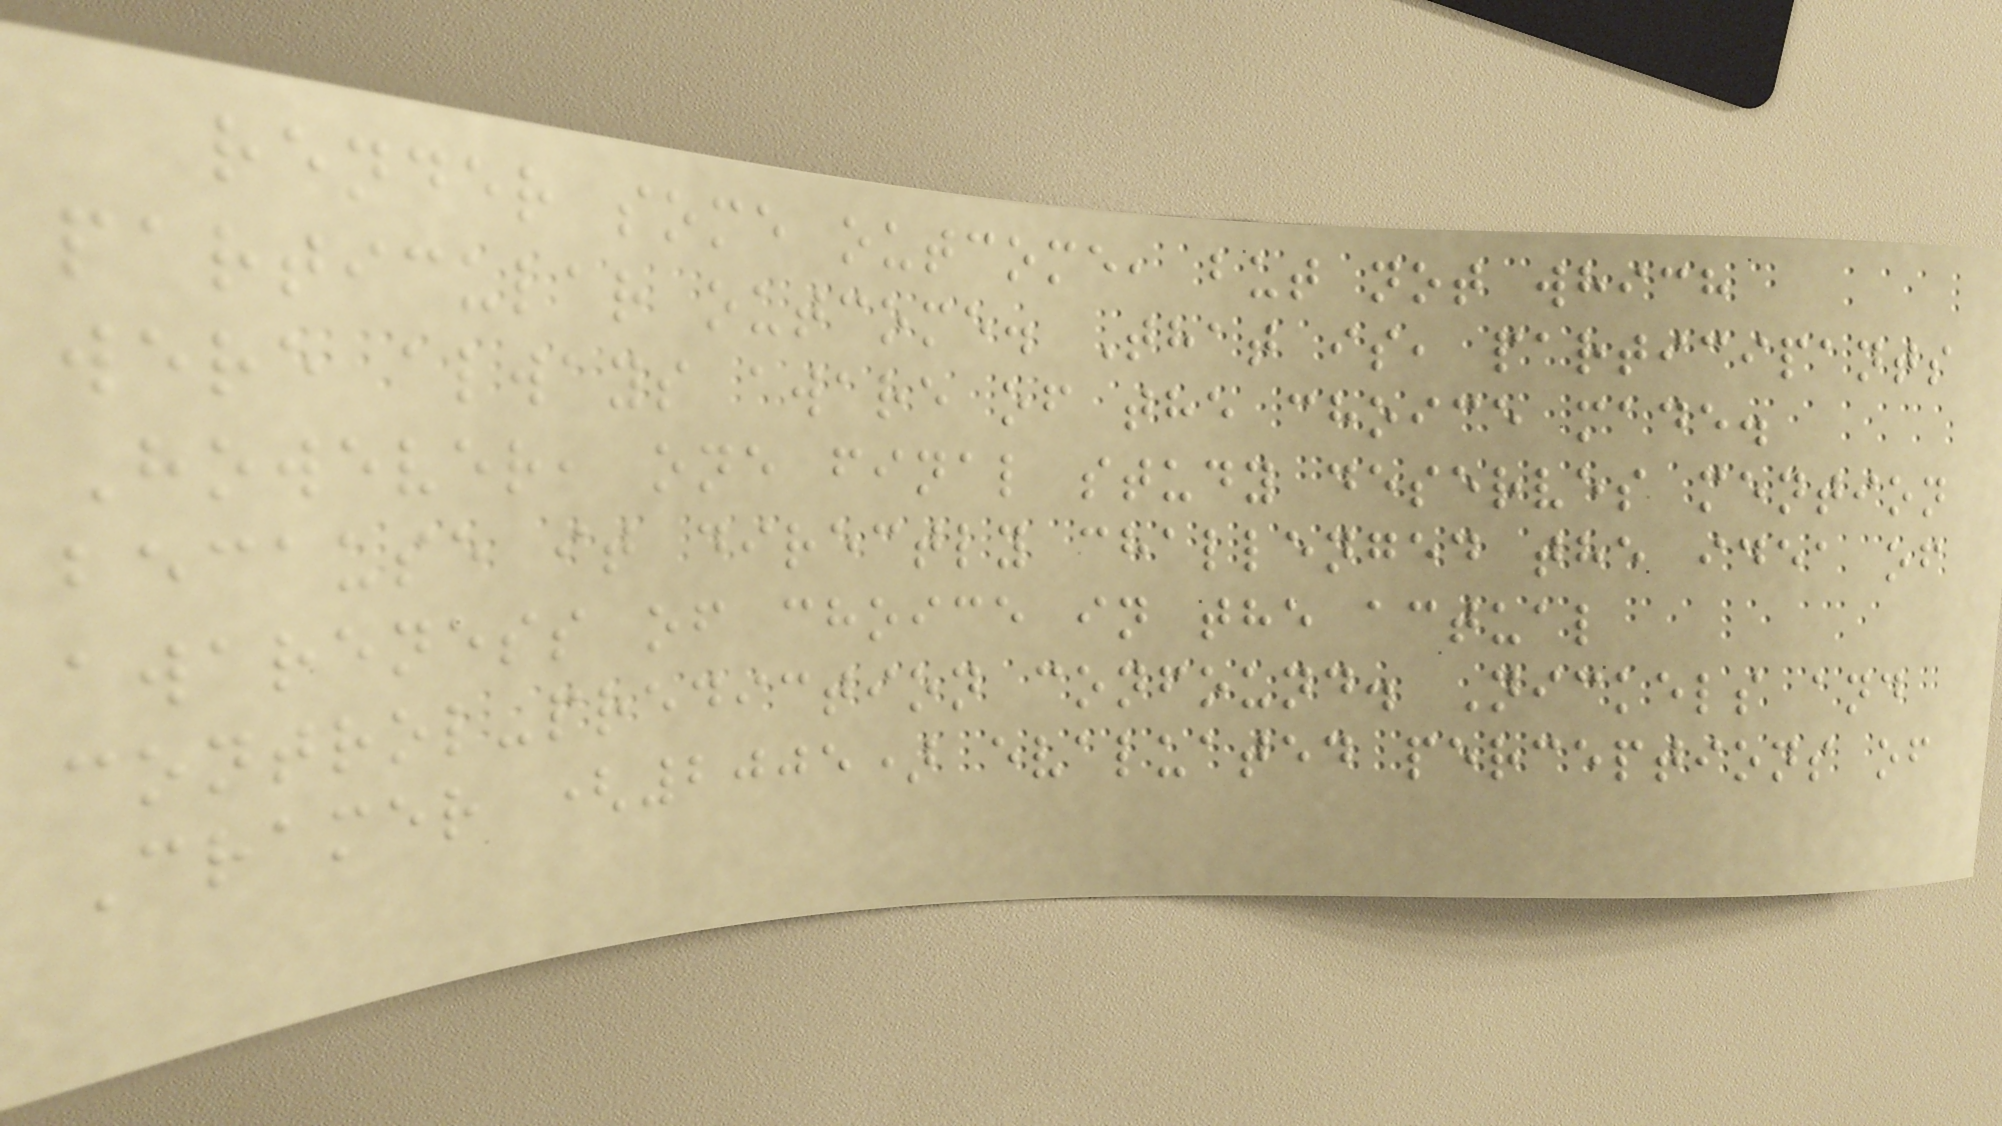render some outcome, but not which
particular outcome. That is, participants
were always aware of the choice made.
However, one final study deserves mention
because it directly challenged the idea of
awareness of choice in the actual
control-prediction confound. Nickels and
Cramer (2005) evaluated perceptions of
